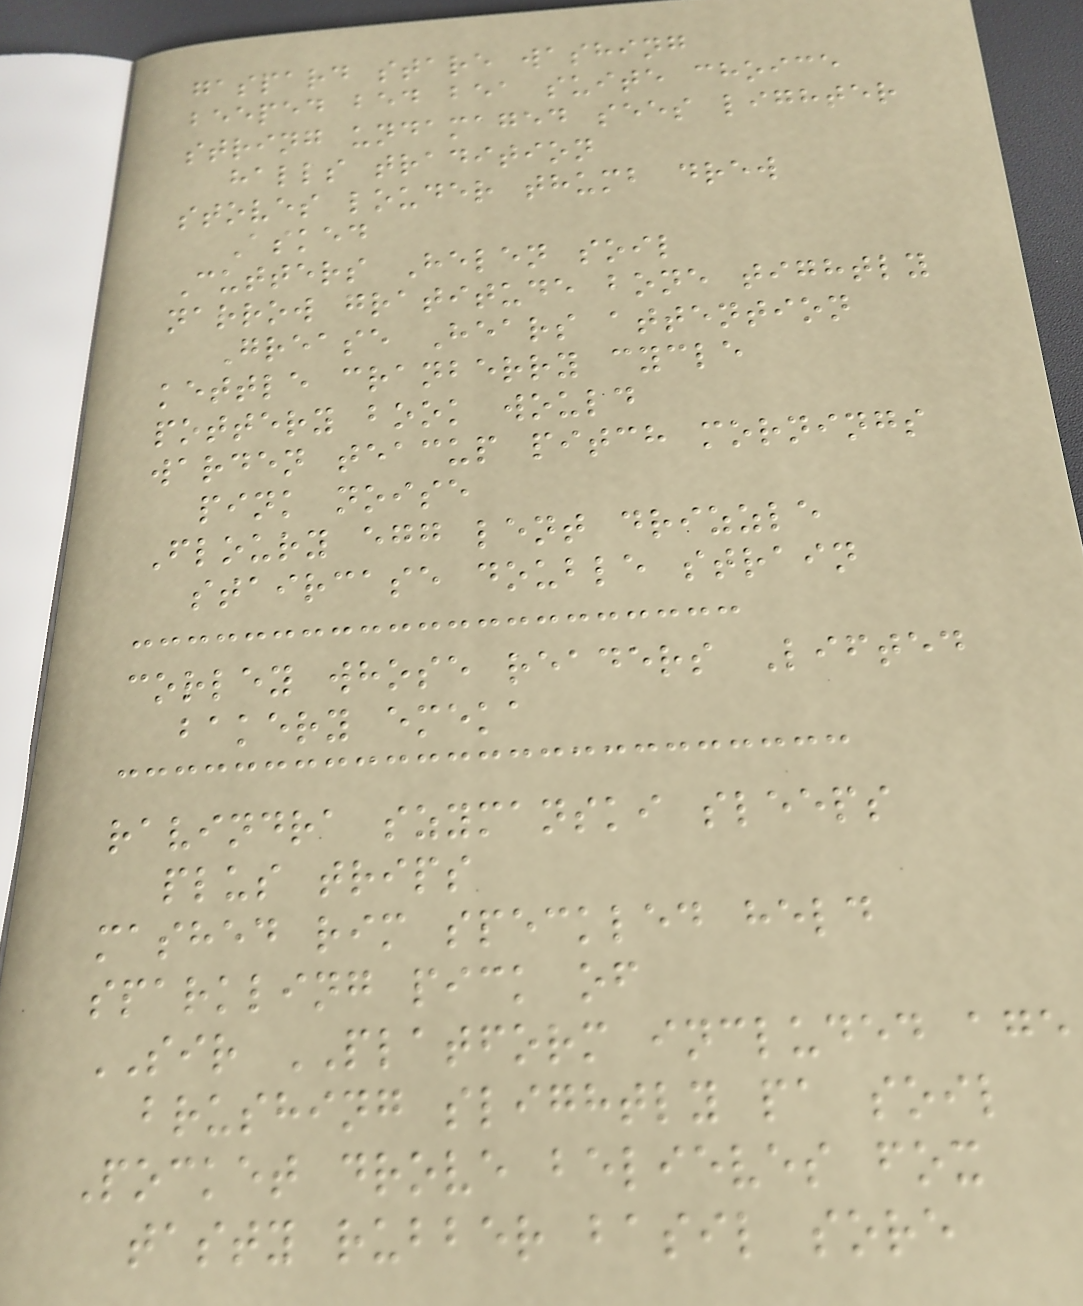gaspard stare washing
beeped bed bea suite choice
string undamaged sees lighter
halls tradition
stoves louder thumb drew
Asked
Cutters Helen soil
narrow gratitude bone tightly
Grease Hears attention
kettle cranberry cycle
pottery book would
warden teacup pitch mornings
pink noise
Floury egg lent drizzle
staircase double strain
corley whose readers Lifted
bakery emeka
ravindra szymanski sleeps
plus trips
mashed rim speckled held
sparkling pick of
SIR PLATFORM included age
brushing slightly pa soil
Pocket drove believes fox
tasty rubber basil sore
